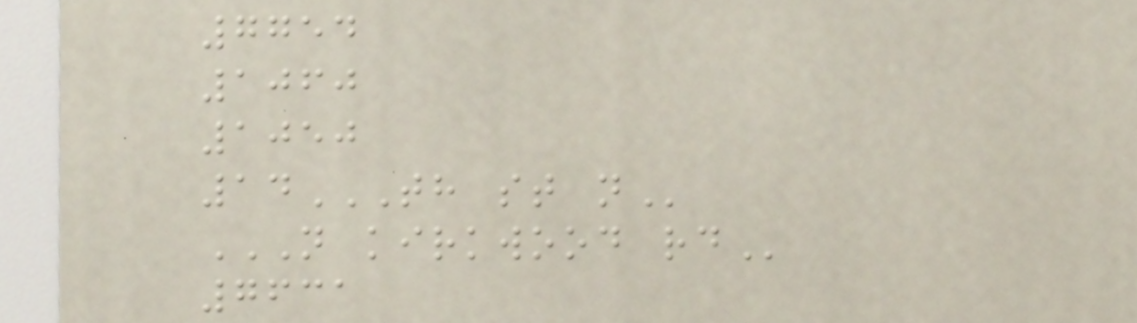7754
1060
1050
14TH ST N
N KIRKWOOD RD
7631
